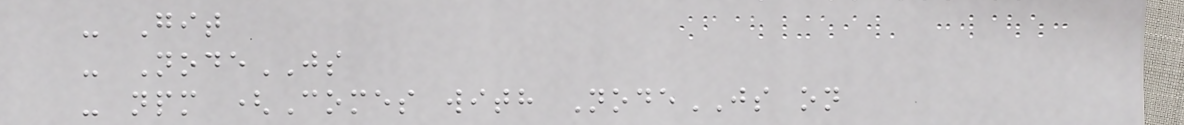- Git
- NodeJS
- npm (Comes with NodeJS on
